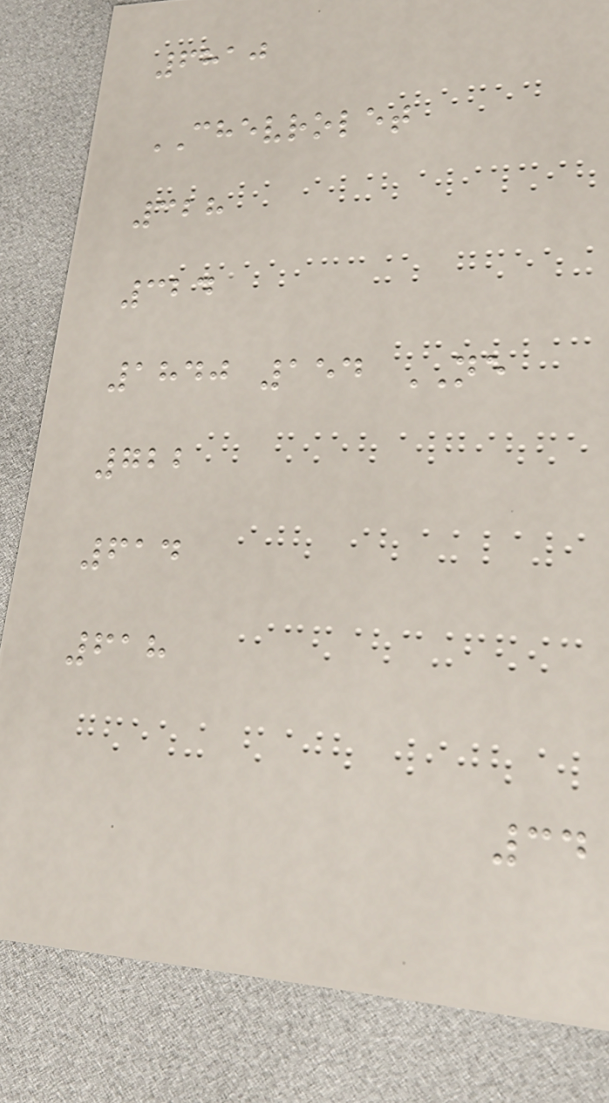6810
CHEVROLET
328
324
1840 154 NE
722
614
618
34
